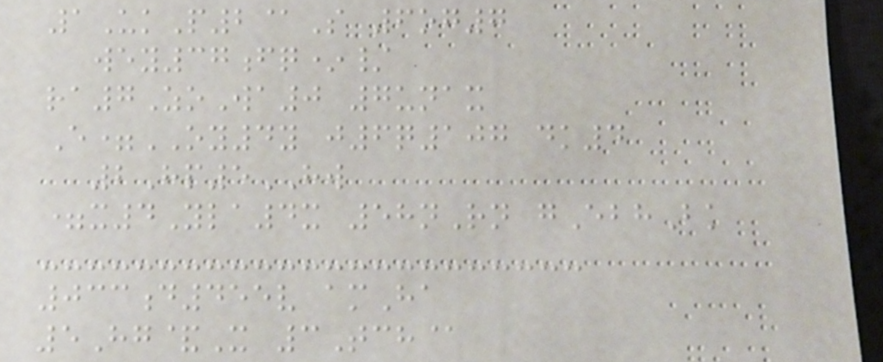1UkP2@S 6og7
wey37fq*/
ra7ZoWa0 7unax
E=OY4y j6q107 dk4
2Hp5HW
=x4Yla4x 58nRn gEbhBk
033d455v amHa
5Hg&X 3Tch@
